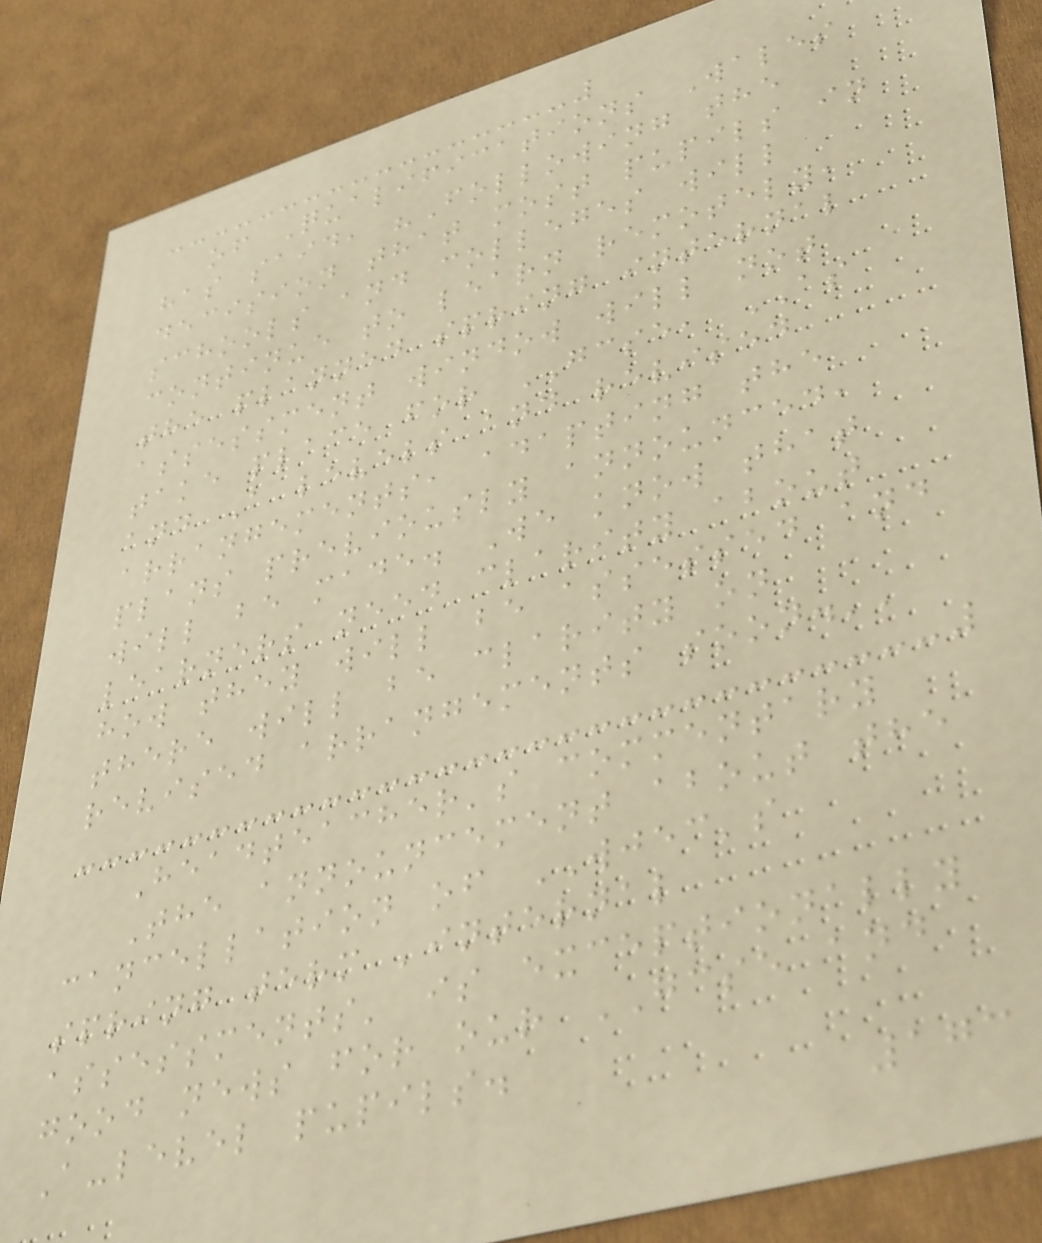of Qualifications Wales
has said, "Following the
decision that most pupils in
schools and colleges will
continue to learn remotely,
the planned spring internal
assessment window will not
take place for GCSE, AS
and A levels and revised
arrangements, adapting the
plans previously announced,
will be made. We know that
learners need clarity about
how they will be assessed and
there will be clarity on
revised arrangements soon.''
Headteacher's commentary
The announcement about the
cancellation of WJEC's
spring term 'internal
assessments' is exceptionally
good news for our GCSE and
A-level pupils.
173
